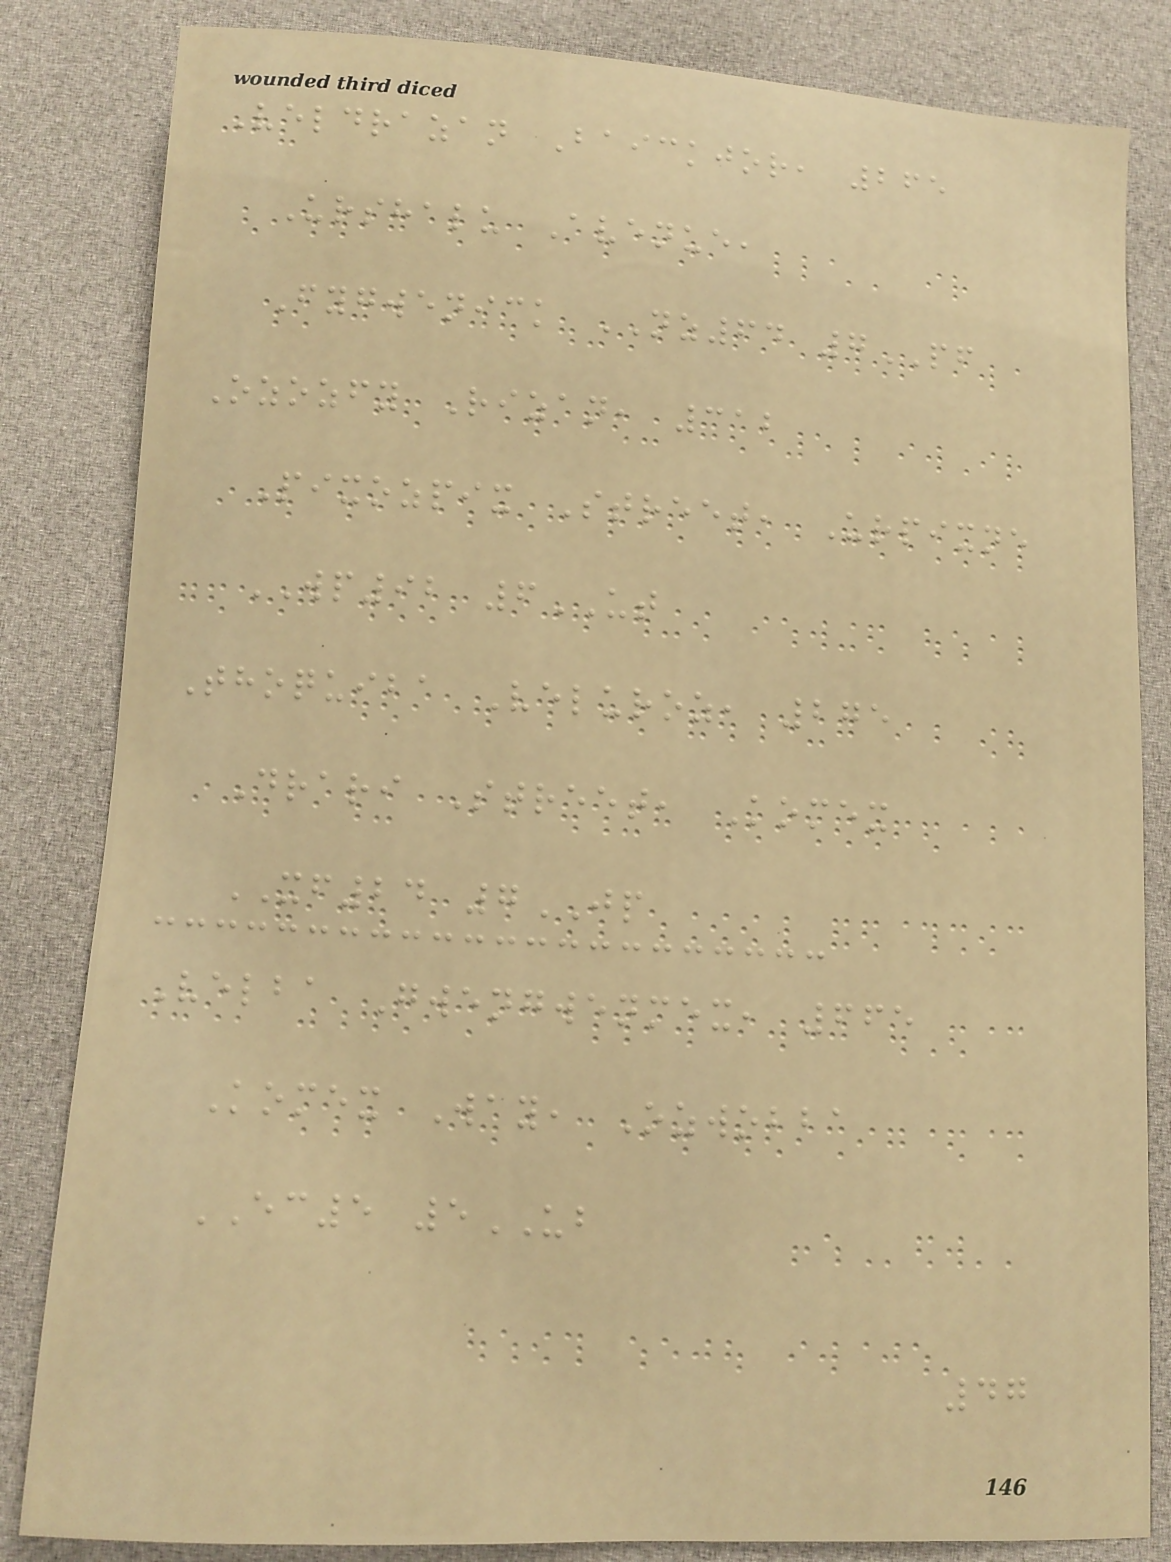Veldrazan Baickjor, 265
Urshalu Avenue,
Fygwenick NZ64 7PF
Ozozfy Rizan, 312
Pixozpix Street, Urpixne
WP92 6UT
Thoquiba Veluroz, 275
Drari Street, Komex
XF24 7JP
Velba Gwengwenmex, 665
Komex Way, Ozwobba
EC5 5UB
47
